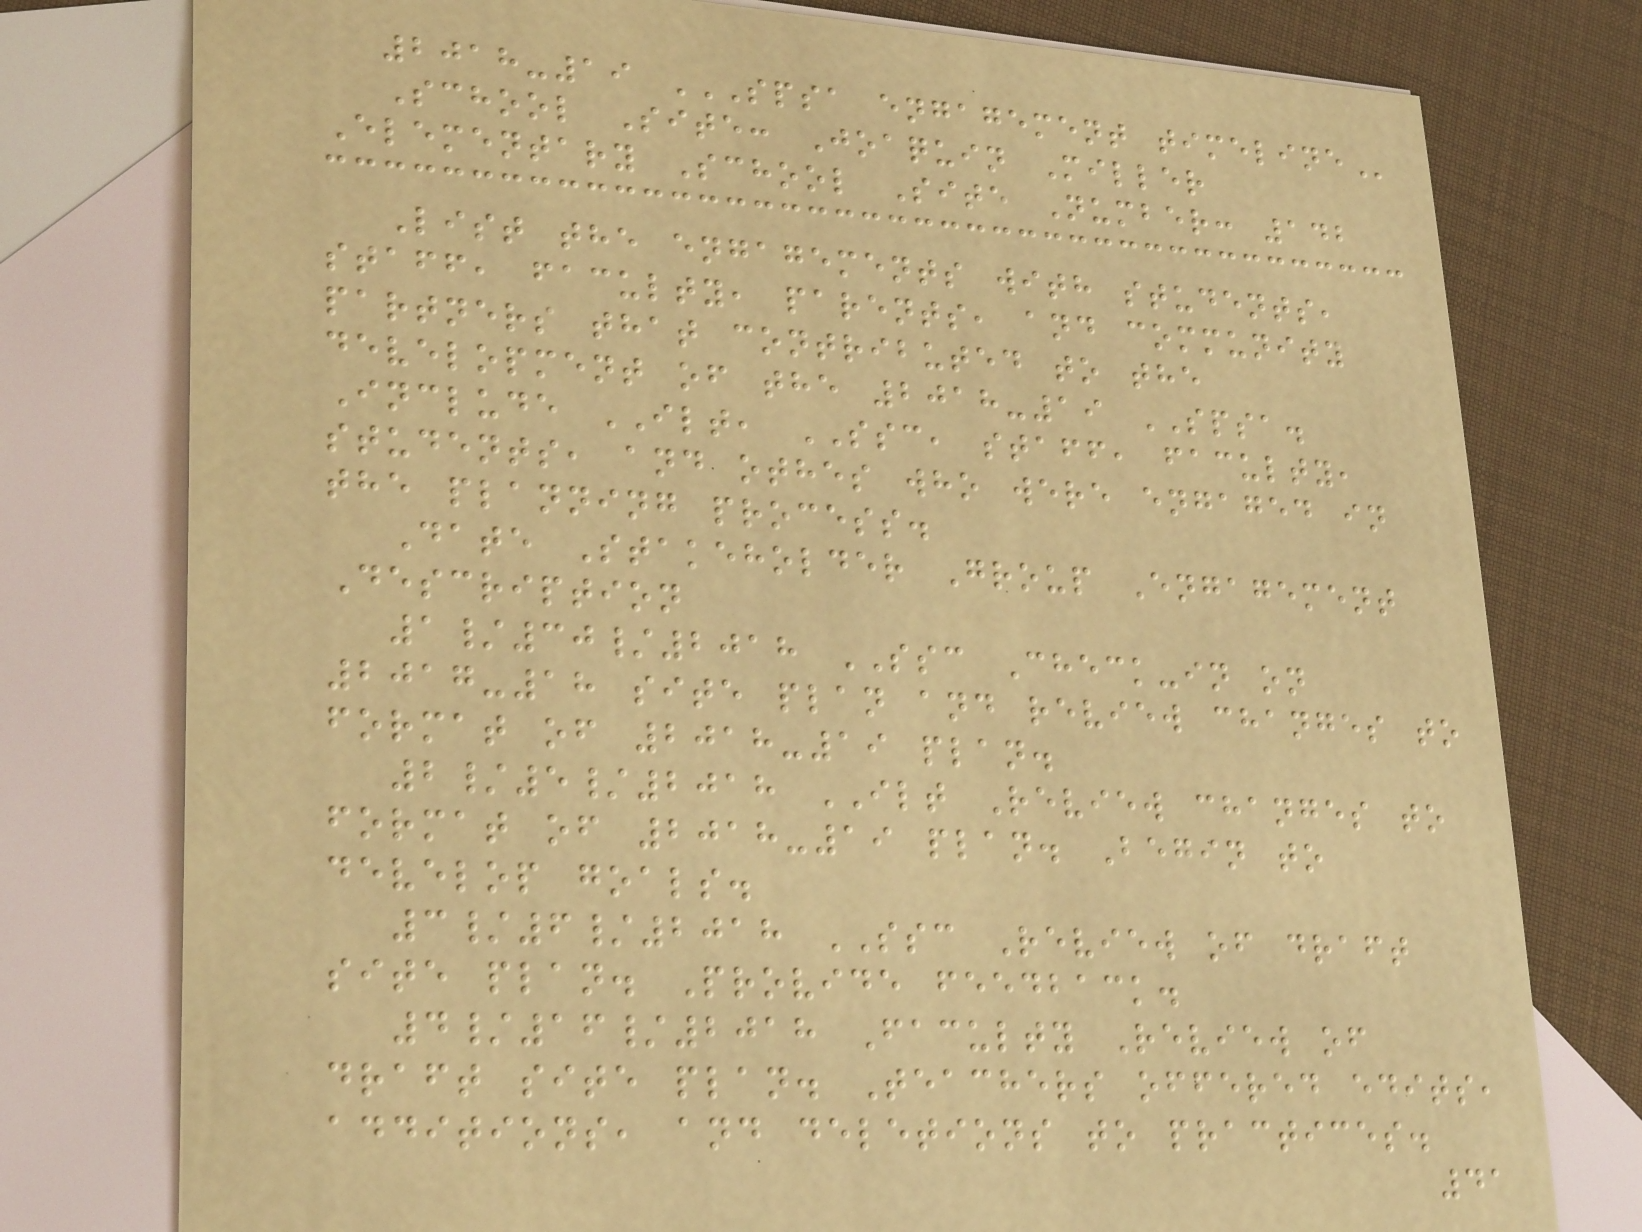2018-19 SPSA ENGAGEMENT TIMELINE
School Site: Joaquin Miller
Elementary School Site Number: 142
List the engagements with students,
staff, faculty, parents, and community
partners that contributed to the
development of the 2018-19 SPSA.
Include ILT, SSC, staff, faculty,
students, and othes who were engaged in
the planning process.
Date Stakeholder Group Engagement
Description
1/30/2018 SSC Check-in on
2017-18 site plan and review changes to
format of 2018-19 plan.
2/5/2018 ILT Review changes to
format of 2018-19 plan. Begin to
develop goals.
3/6/2018 SSC Review of draft
site plan. Provide feedback.
4/16/2018 Faculty Review of
draft site plan. Teachers offered edits,
additions, and deletions to practices.
41
